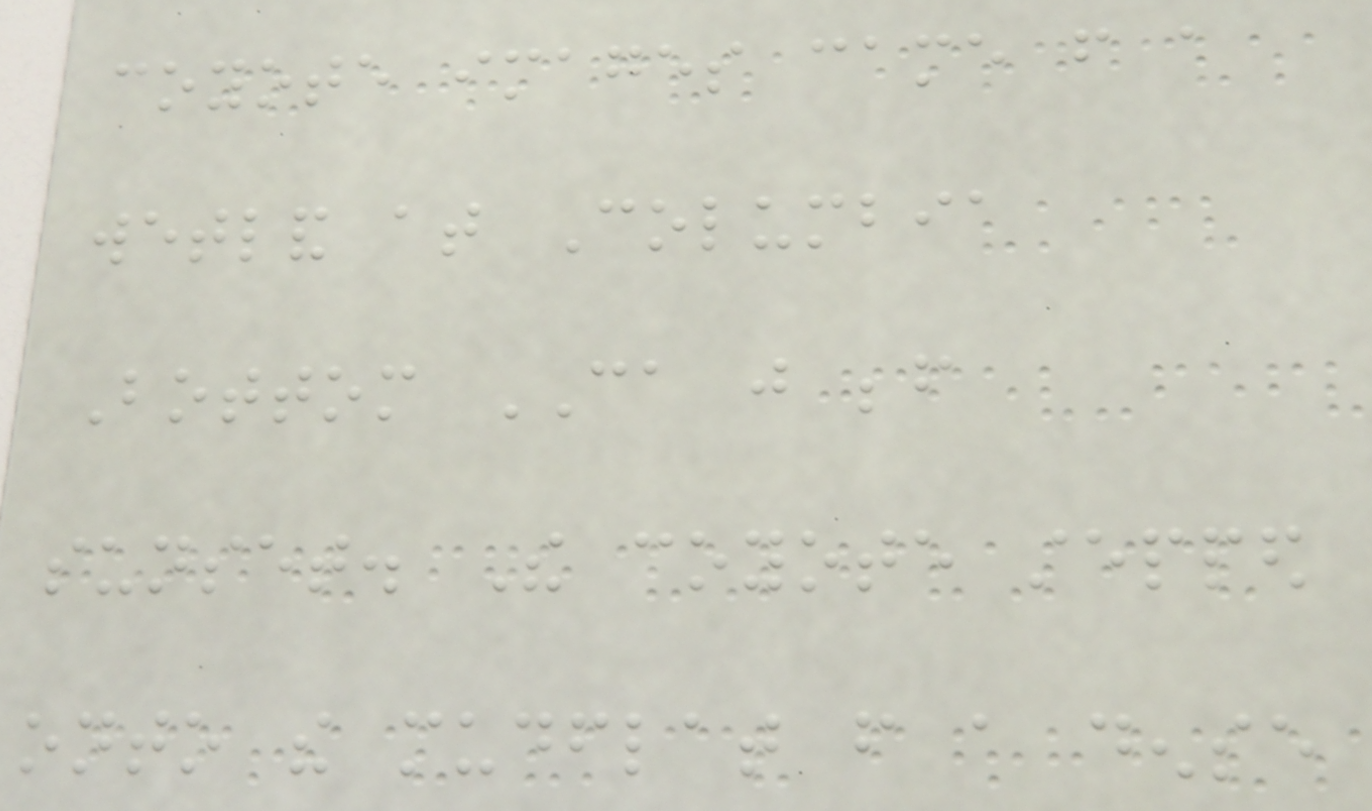coyote images came from a
wetland at Columbia
Bottom CA just before
sunset. The coyote stepped
onto the mudflat from a dense
